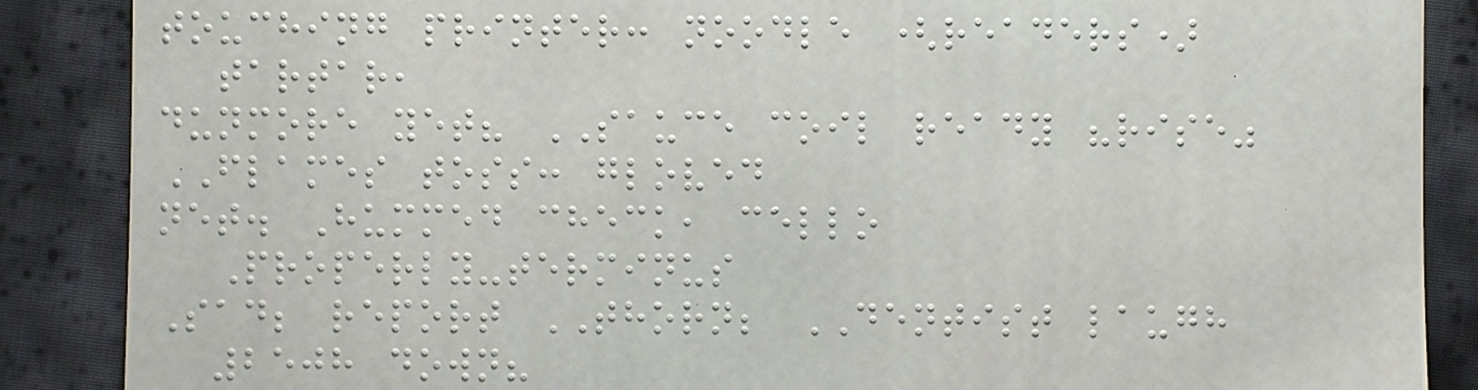touching printer: noodle (readers)
tartar,
dunmore yet? SAUCE coil ready "rise"
FLAMES toss: gloved
net. Hummed check, cello
Properly-terminus
Sad; report THORN; DENTIST laugh
2508 down?
